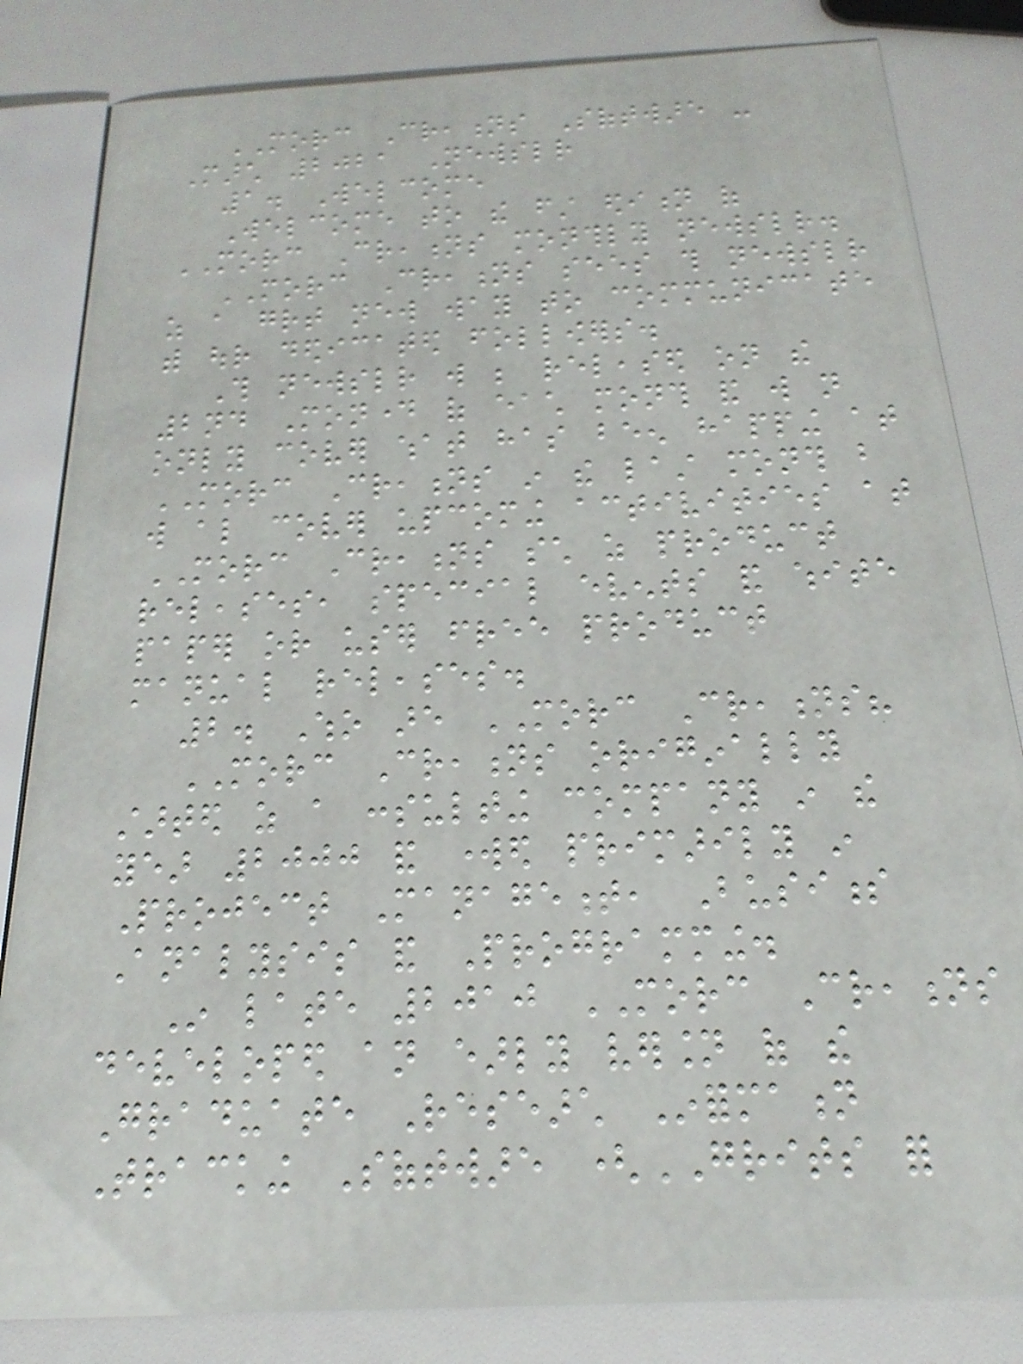MORC Creations Software -
March 2021 Newsletter
1. Welcome
Welcome to the first edition of
MORC Creations monthly newsletter.
MORC Creations sees this newsletter
as a great new way to communicate
with our dedicated followers.
This newsletter will be released on the
2nd Monday of each month and will not
only cover what has been happing at
MORC Creations in the last month but
will also cover upcoming activities at
MORC Creations such as product
releases, special events and white
paper or user free product
manual releases.
2. Who are MORC Creations?
MORC Creations originally
started as a consulting company in the
year 2000 and worked primarily in
Project Management, Business
Analysis and Programming.
In late 2010 MORC Creations
developed an early version of the
Graduate Research Information
Tracking Software (GRITS for
